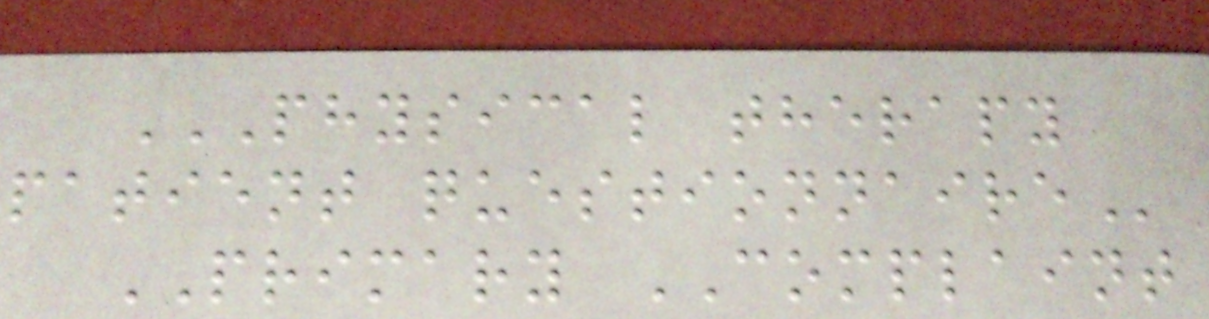PHYSICAL THERAPY
PATIENT QUESTIONNAIRE
PRIMARY COMPLAINT
